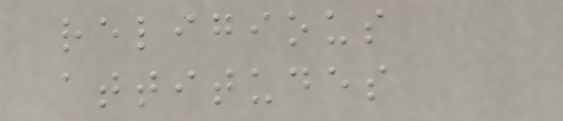religious
attitudes
